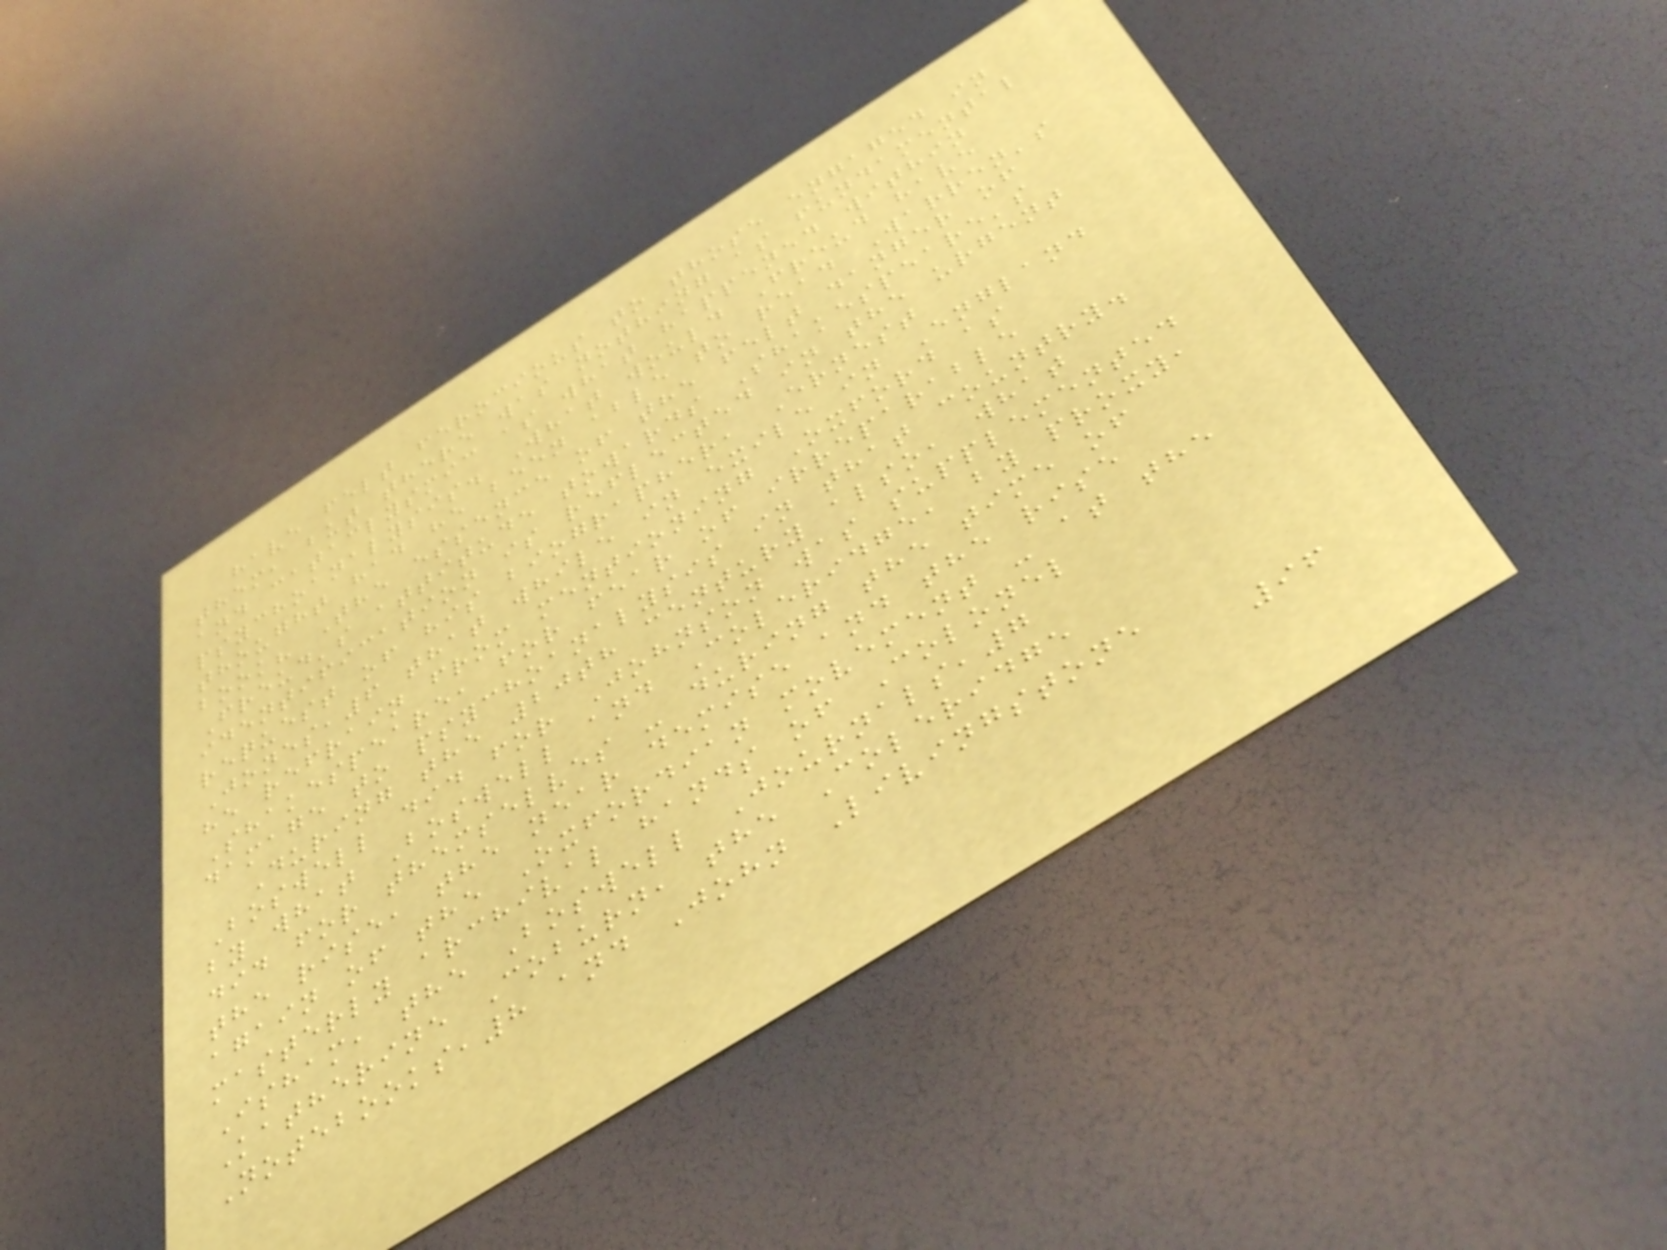have felt ferocious to those engaged in
them, but there was nothing as fundamental
and cataclysmic as what happened within
psychoanalysis. What would Freud have
thought had he been able to read Warren's
book? The essence of the felt danger of
Freud's attitude towards Shakespeare's
identification is reflected in the urgent
request of his biographer, Ernest
Jones,6 that while in exile in England
he refrain from mentioning Oxford as
Shakespeare, for fear of irreparable
damage to psychoanalysis in that country.
During the 20th century also, what
Boswell did for Johnson was supplemented
by what Boswell and Coleridge, by proxy,
did for themselves - during the time of
the rise, the near demise and the rise
again of the Oxfordian movement - at the
masterly archival hands of Colonel
Isham, the Boswell Journals,7
Katherine Coburn, the Coleridge
Notebooks,8 and John Livingstone
96
